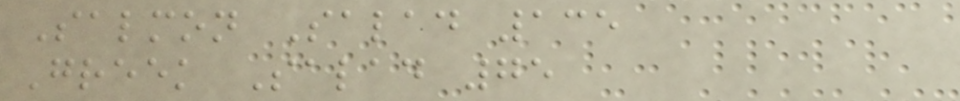Salmon Salad 135
Greek Salad 75
